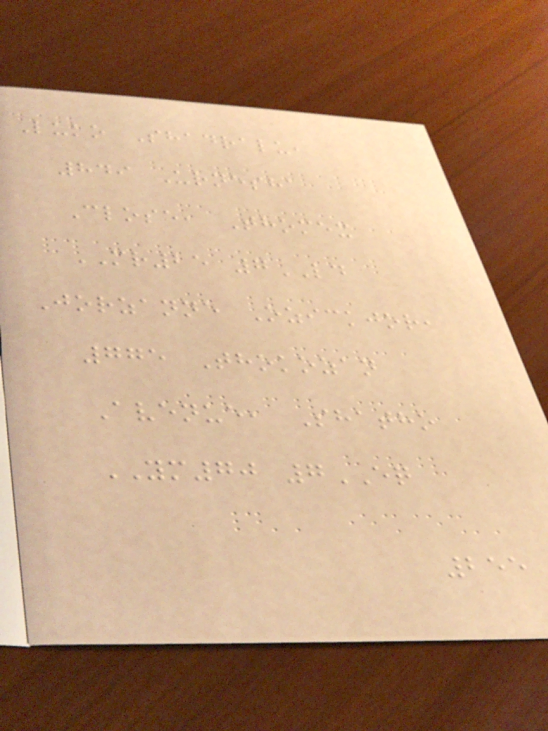Luko Shadralu,
849 Urnesha
Close, Thomex
MR25 7LD
Jorzanne Ozickjor,
775 Thokozan
Avenue, Shatho
YM70 7EQ
255
